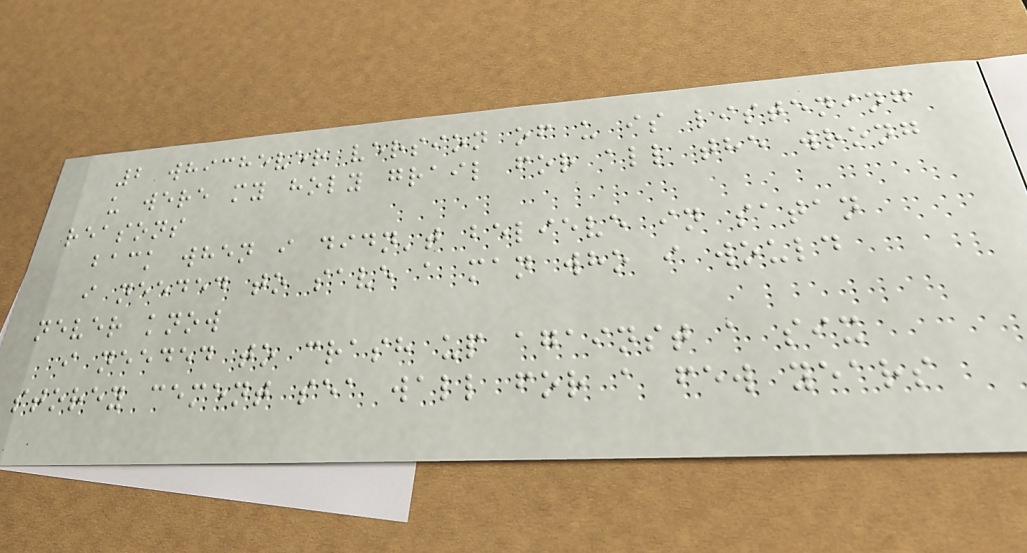2 whichever version of u is listening
u were my holy grail for all the wrong
reasons
back when i didn't believe in satan
i needed to save a man who i would
never know
i needed to crash up against a six
storey cement sea wall for a few years
